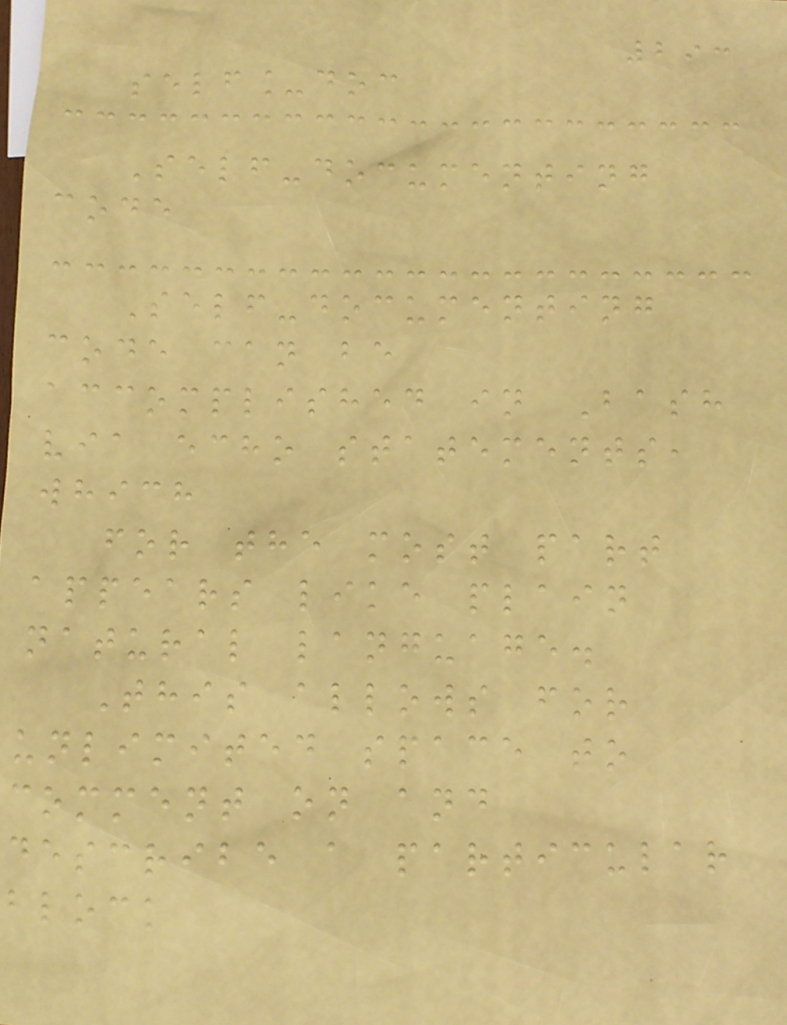293
self_doc
Self-documenting
code
Self-documenting
code can be
accomplished in Bash
via echo statements,
which
for the most part
appears like plain
natural language.
This allows for
unlimited space to
comment on and
describe a particular
block
